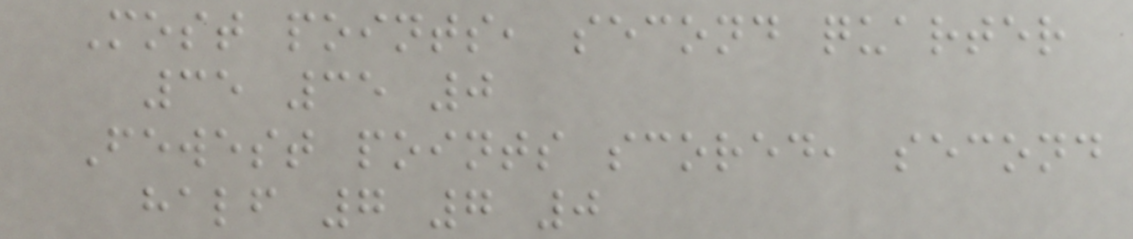Most points, second quarter
35 35 0
Fewest points scored, second
half 7 7 0
